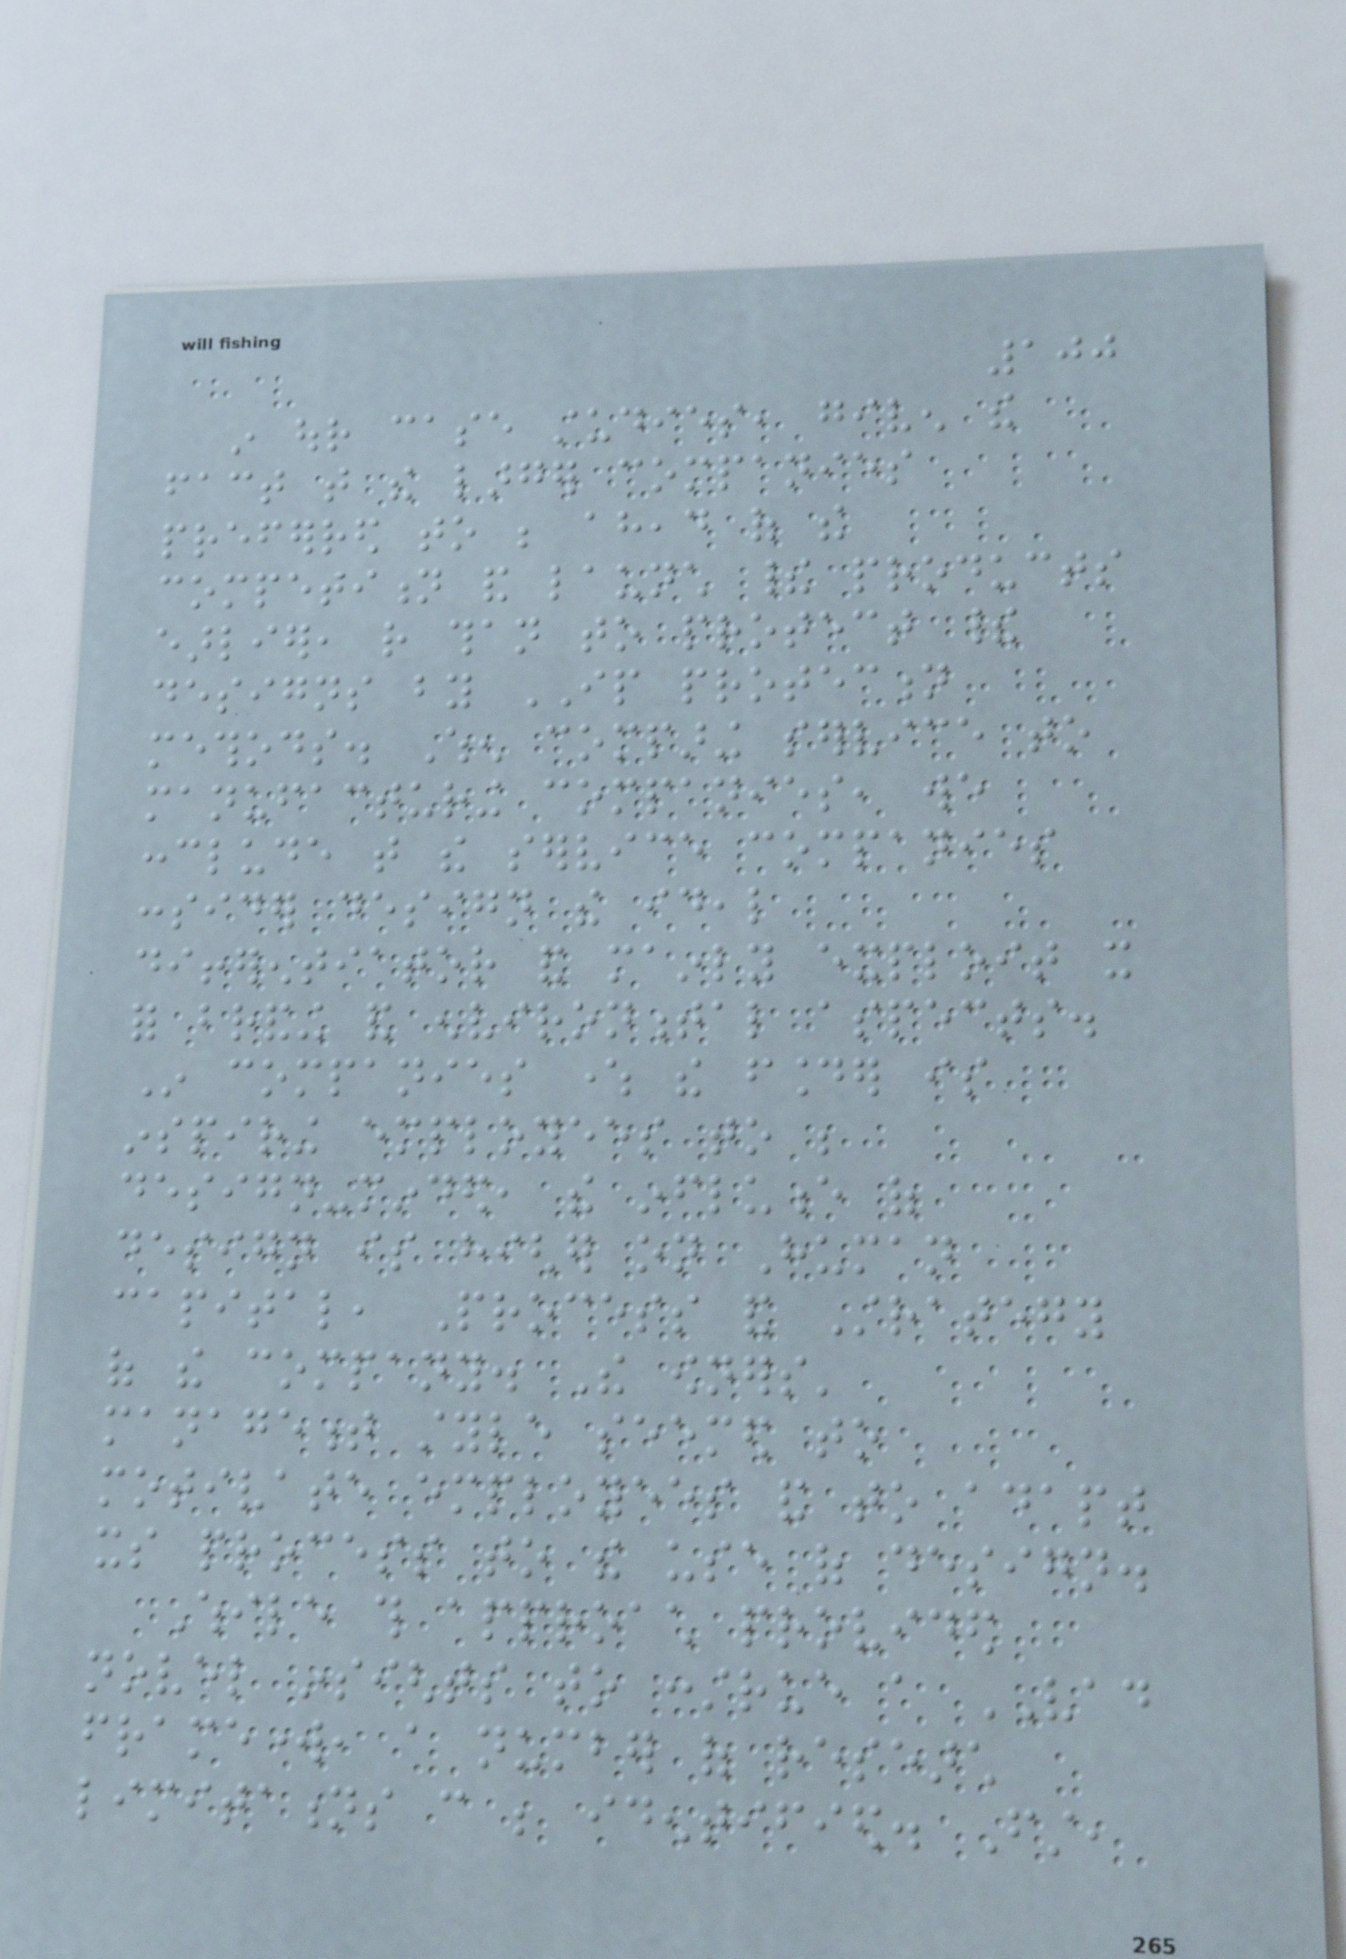100
in our case studies, given the
fact that the larger companies
preferred to be ahead of the
competition and launch their products
earlier, rather than to protect their
designs by IP protection
methods. When comparing service to
manufacturing companies, we
conclude that the service companies
consider design the ideal
differentiator and mainly exploit it
for branding and environmental aspects.
In companies where the founder is
inspiring employees to be
design-minded, the influence of
design is higher on Human
capital, Process and Strategy
of the company. The owners'
management style seemed to
motivate employees and to adapt
its process to the use of design.
While this approach provided
novel insights to construe a VAD
framework, a number of research
limitations can be identified. First,
